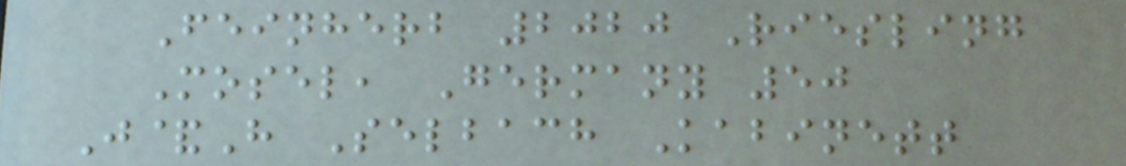Feinherb 2020 Riesling
Mosel, Germany 50
J&H Selbach Kabinett
